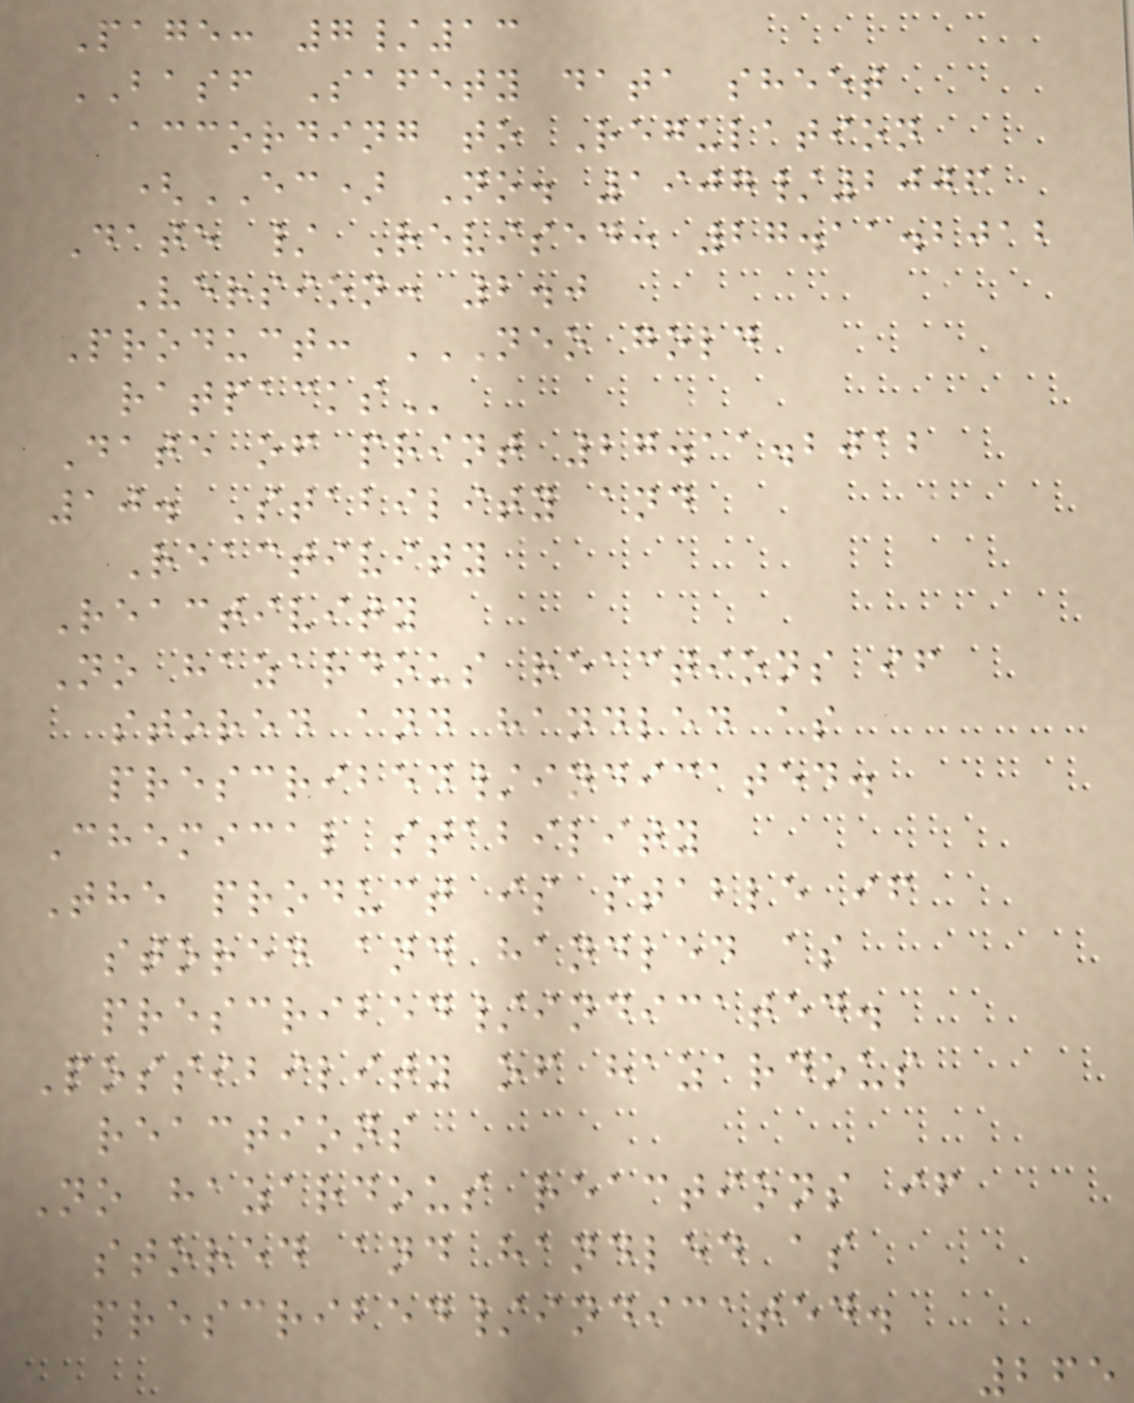Page: 7/13
BASF Safety data sheet
according to Regulation
(EC) No. 1907/2006
Date / Revised: 27.11.2012
Version: 2.0
Product: NEO GOLD
RATPACKS
Date of print 27.11.2012
10. Stability and
Reactivity
Reactivity
No hazardous reactions if
stored and handled as
prescribed/indicated.
Chemical stability
The product is stable if
stored and handled as
prescribed/indicated.
Possibility of hazardous
reactions
No hazardous reactions if
stored and handled as
prescribed/indicated.
265
